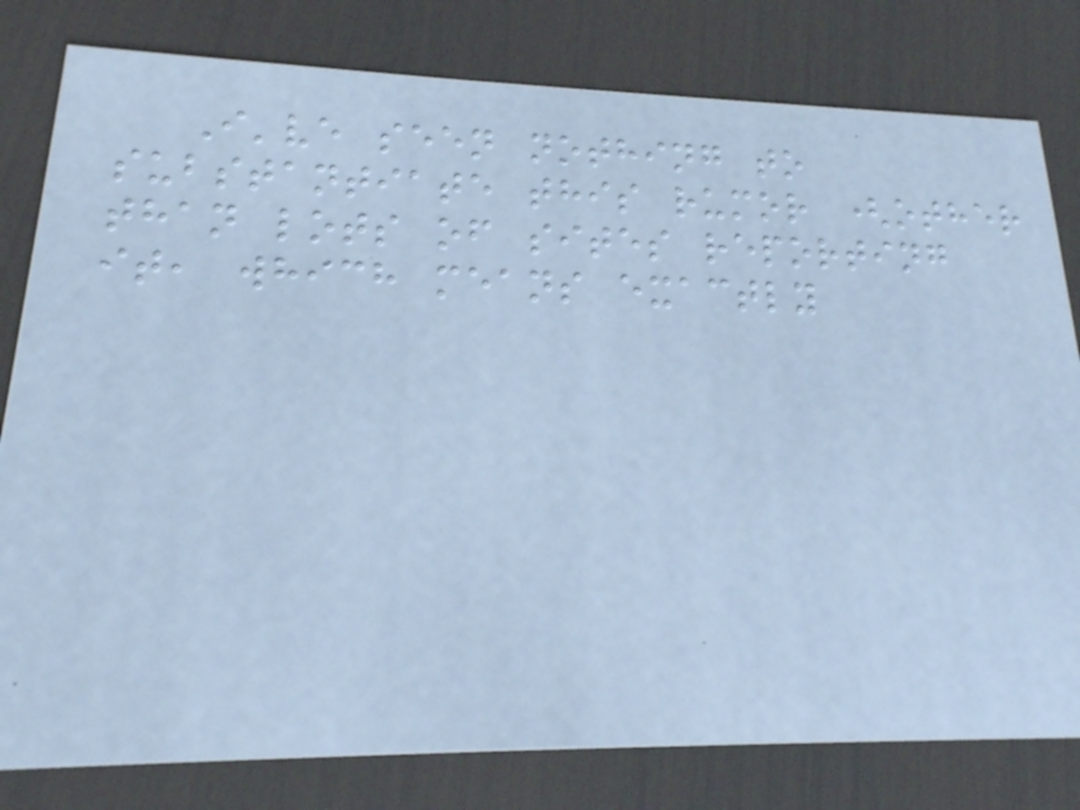I've seen nothing to
substantiate this rumor (other
than lots of sites reporting
it, which means exactly
